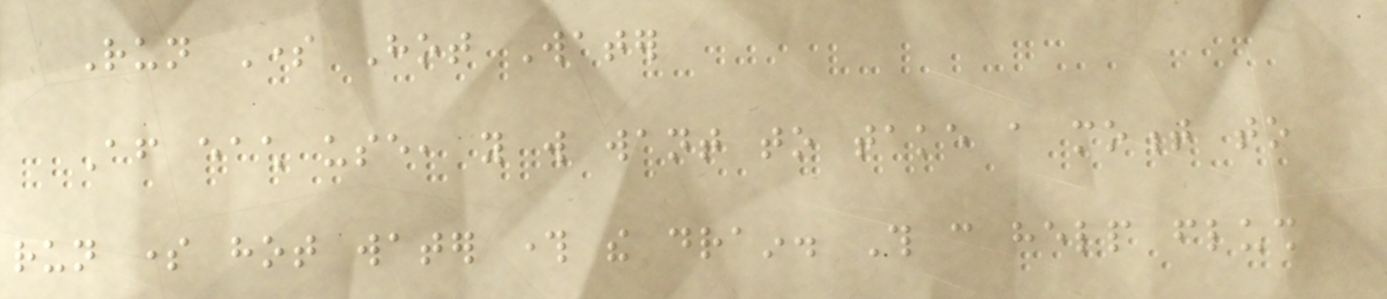Run Some Hot Water
After each use, you will want to take a moment to
run some hot water through the drain. This can help flush
